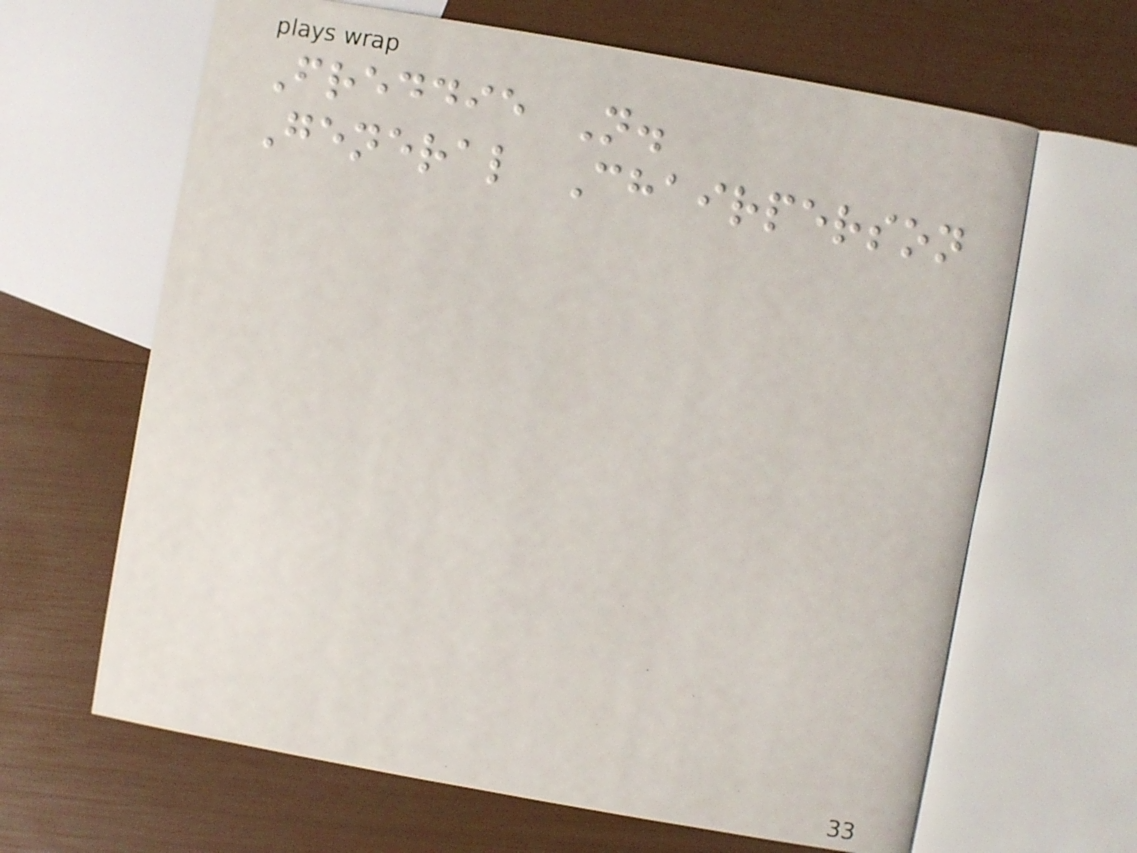Freddie N.
General Chairperson
